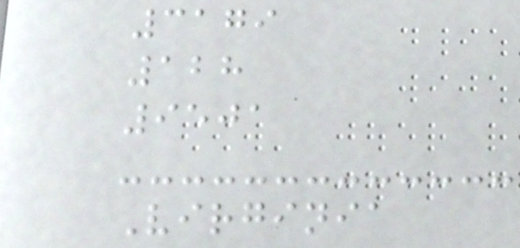3179
128
9501
Virginia
